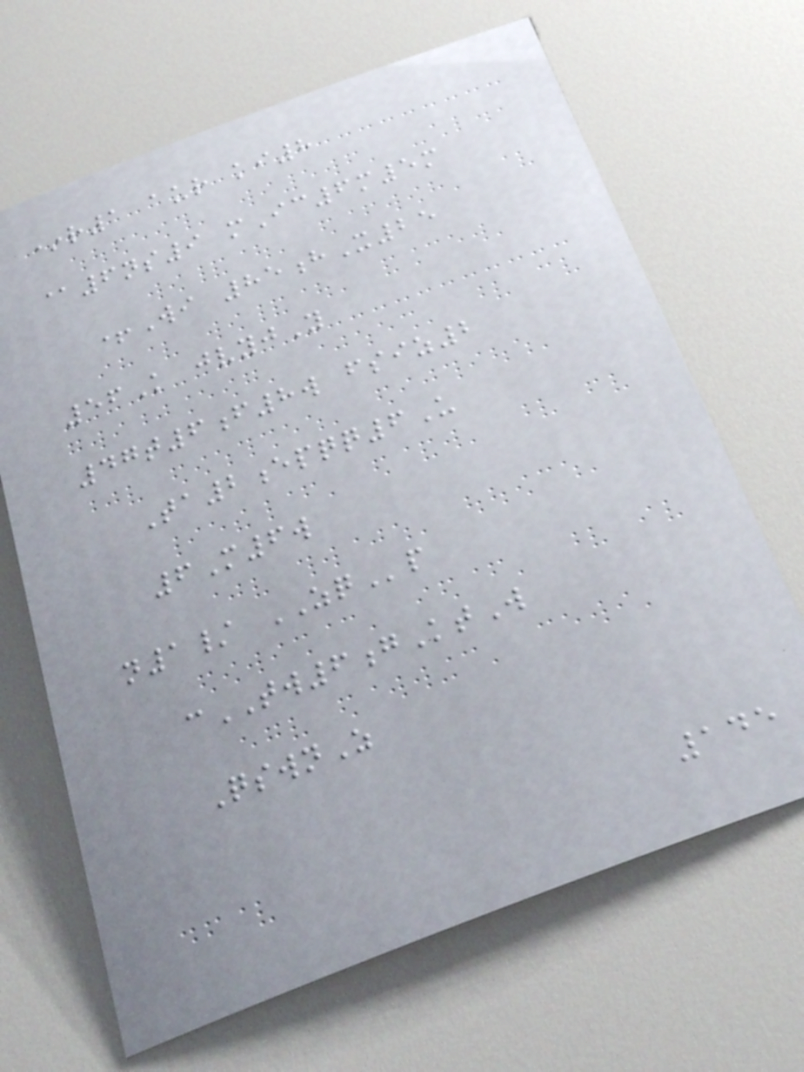*r1 aur ki8
@6ns9 mIc6m5m
+Wi 85hX25
56K jvyjY
47t6f8w fsiz2
Ta2epqq6U
6M6w
n1/ ZQp
cTW6gKtW
QswnZ
145
